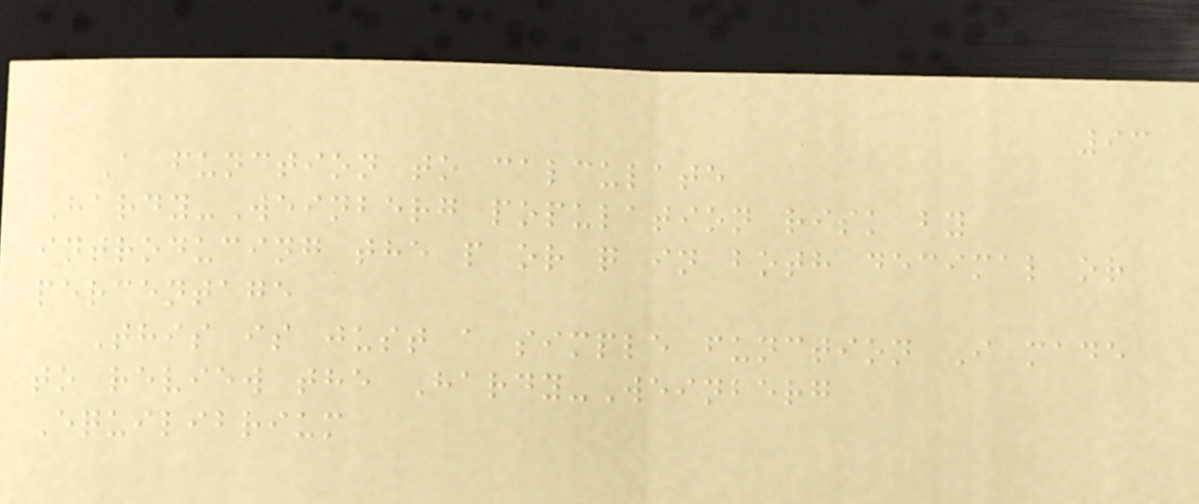93
A function to calculate
Hardy-Weinberg population risk by
introducing the p or q in both decimal or
percentage
This is just a simple function I made
to review the Hardy-Weinberg
Equilibrium
